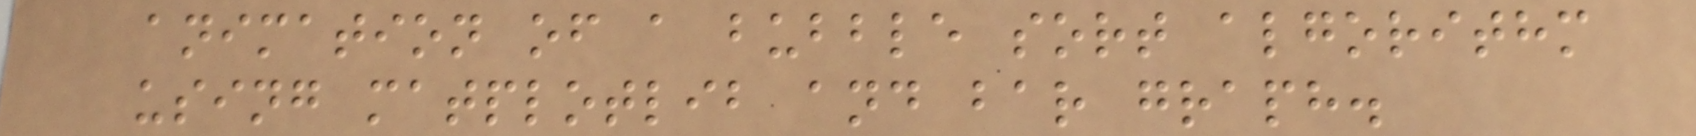animation of a bubble sort algorithm
using matplotlib and bar graph.
